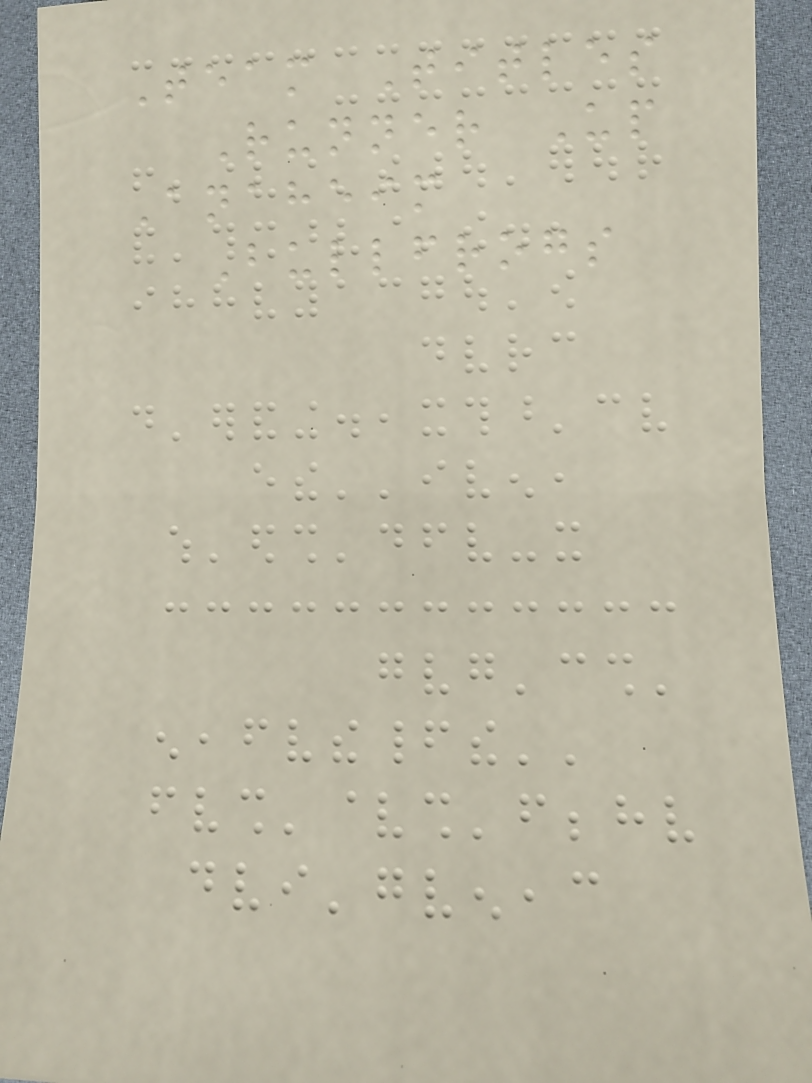Team Titles
Runner Up
Anaheim
Bullfrogs
